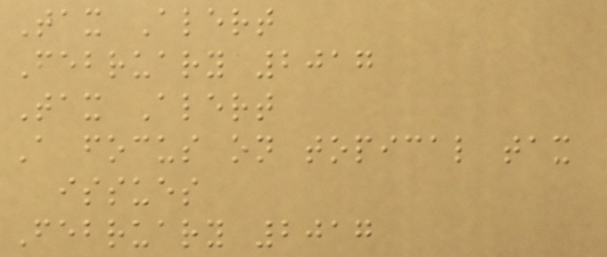Tax Alert
February 2017
Tax Alert
A focus on topical tax
issues
February 2017
